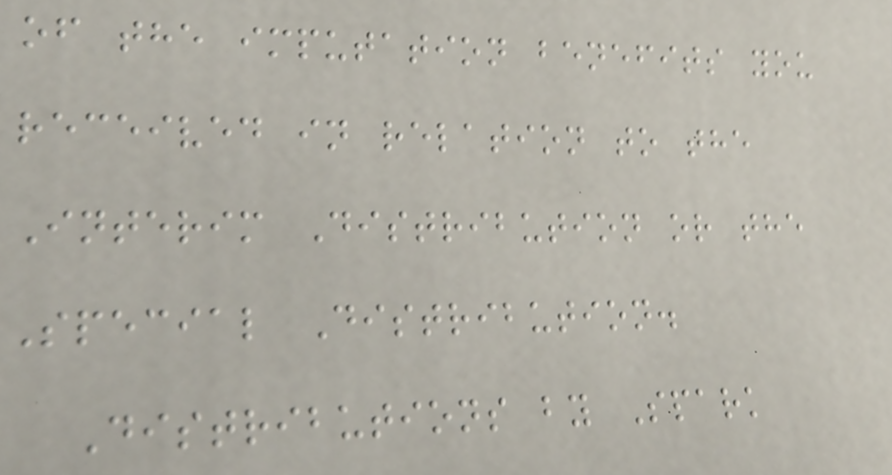of the imputation benefits you
received in relation to the
Interim Distribution or the
Special Distribution.
Distributions by Spark
